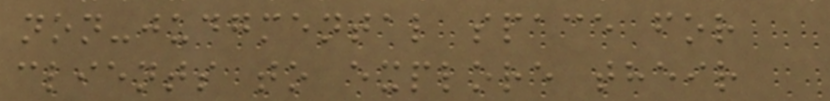non-judgmental space for
clients to explore their
